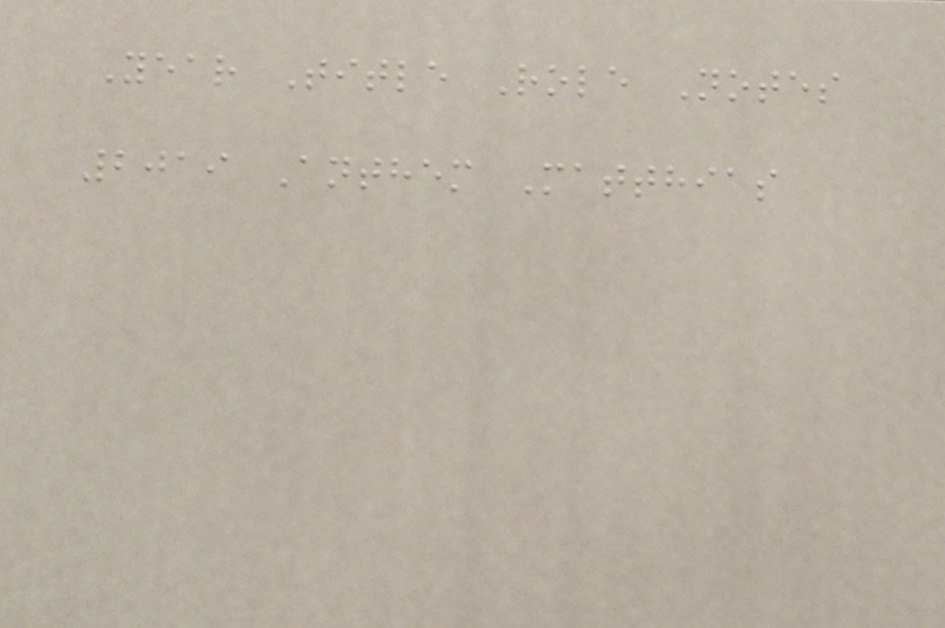Year Title Role Notes
2019 Anthem Matthias
